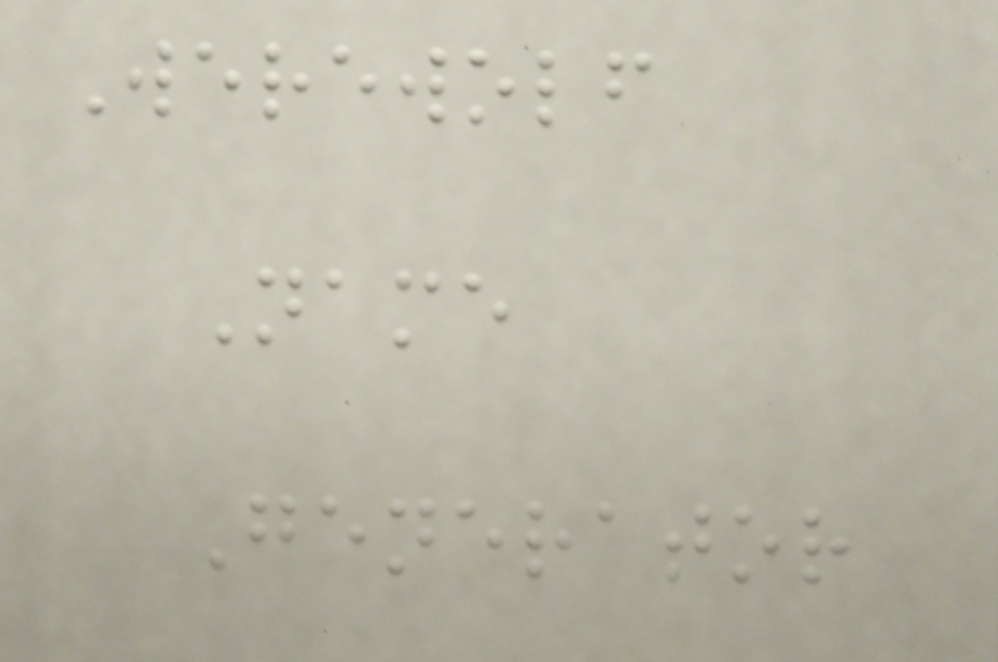Werewolf
Name
Generator
